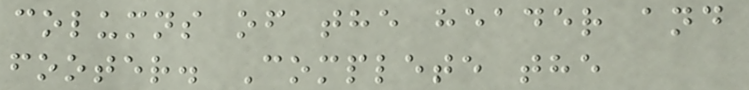columns of the header and
footer. Complete the
